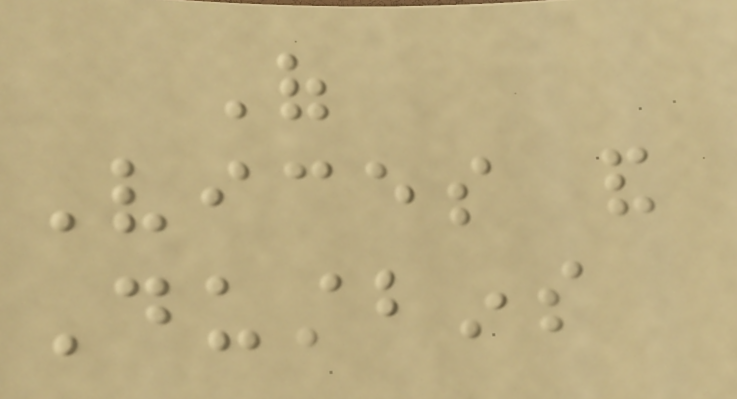Of
Vices and
Dustbins
